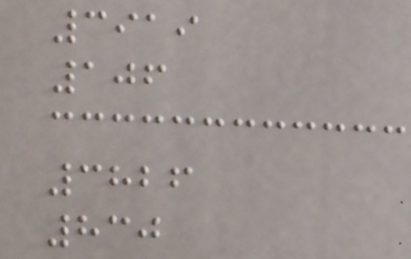3919
106
3826
830
